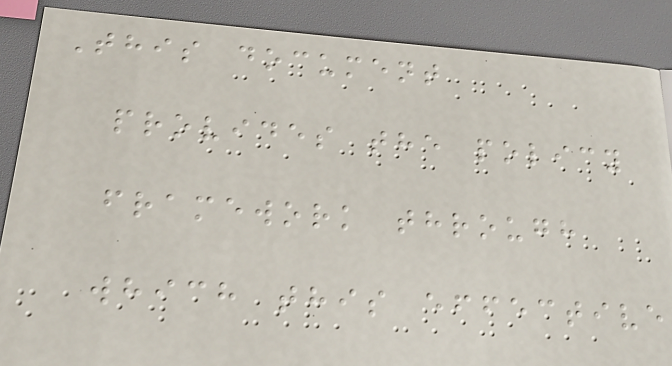This document
provides the policy
framework through
which this effective
